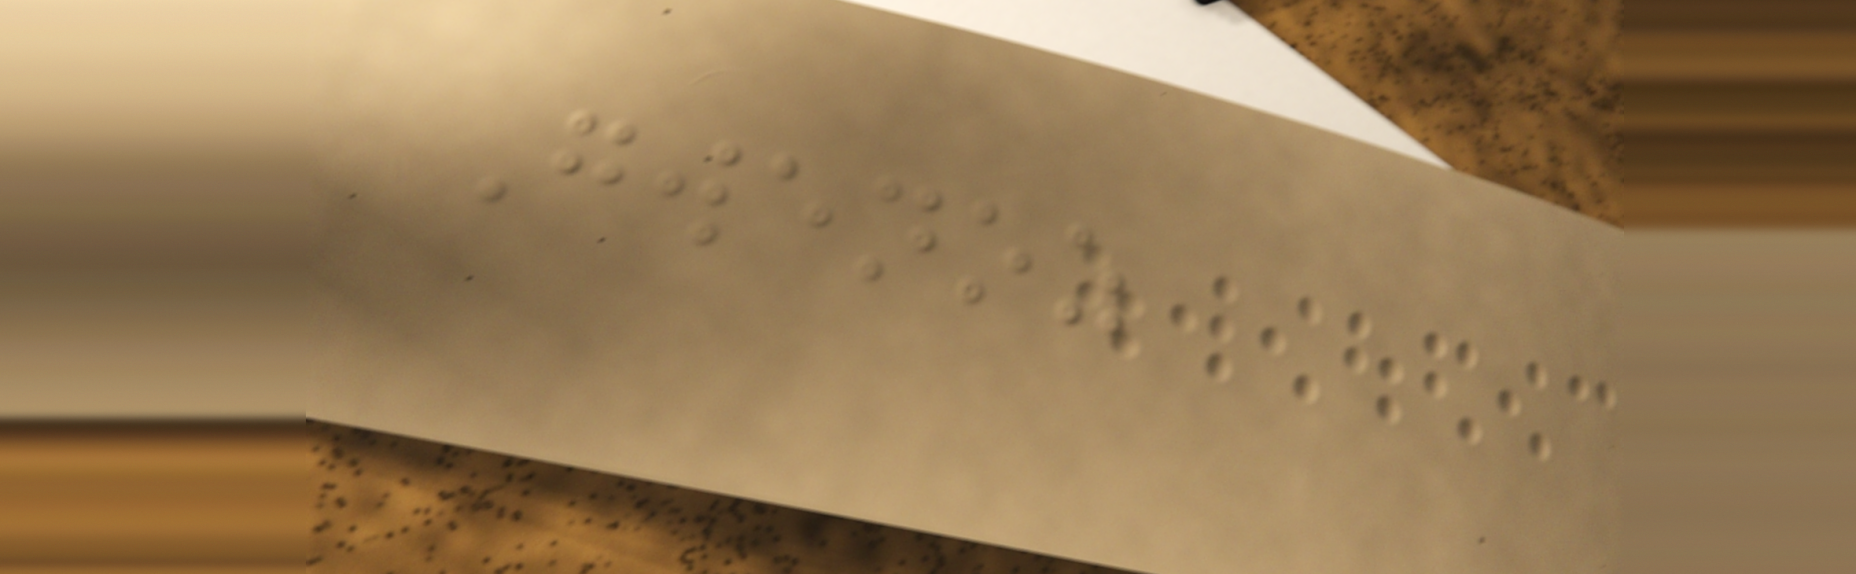Gwenoz
